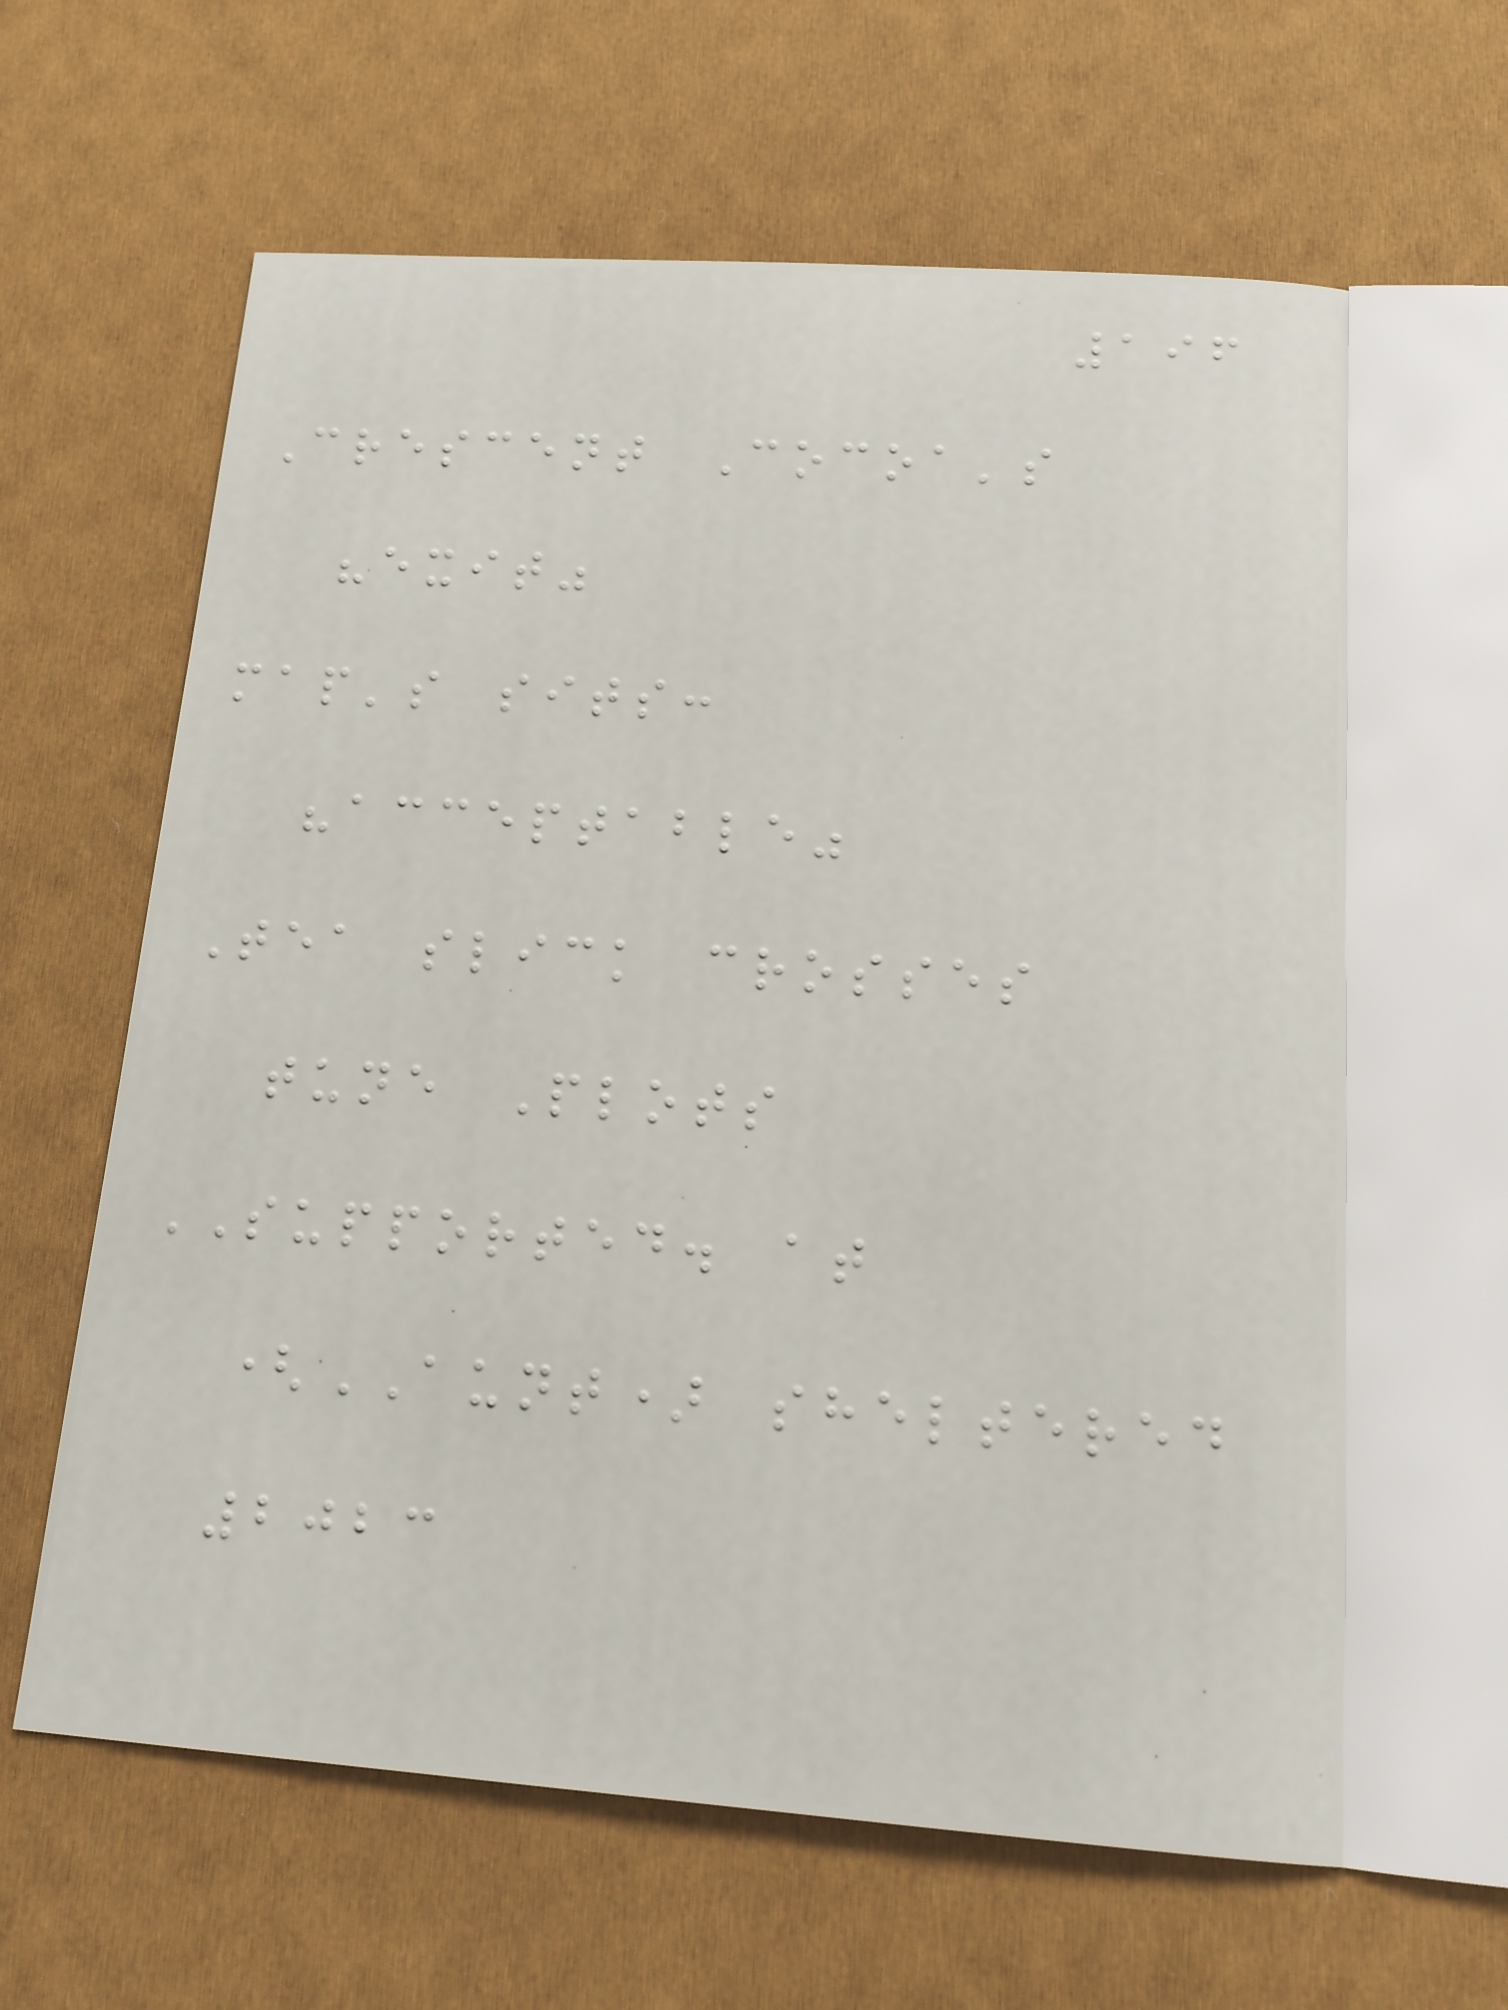196
Crescent Cocoa's
"exit"
map's sits:
"acceptable"
Tea slick crosses
tune Plots
SUPPORTED. at
(AUNT) sheltered
2023
